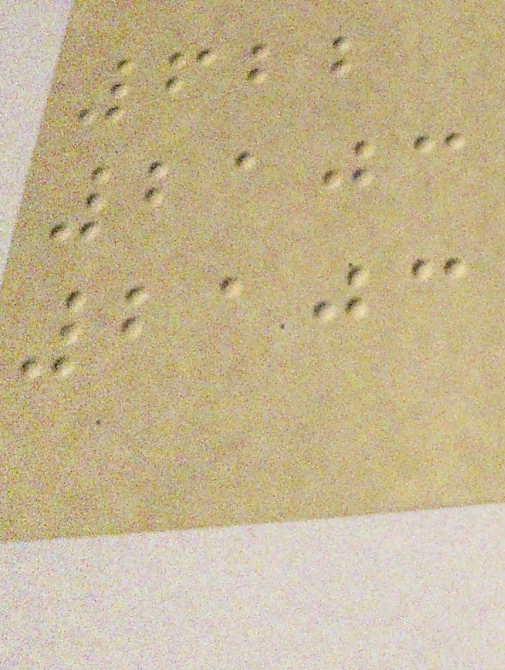622
2103
2103
